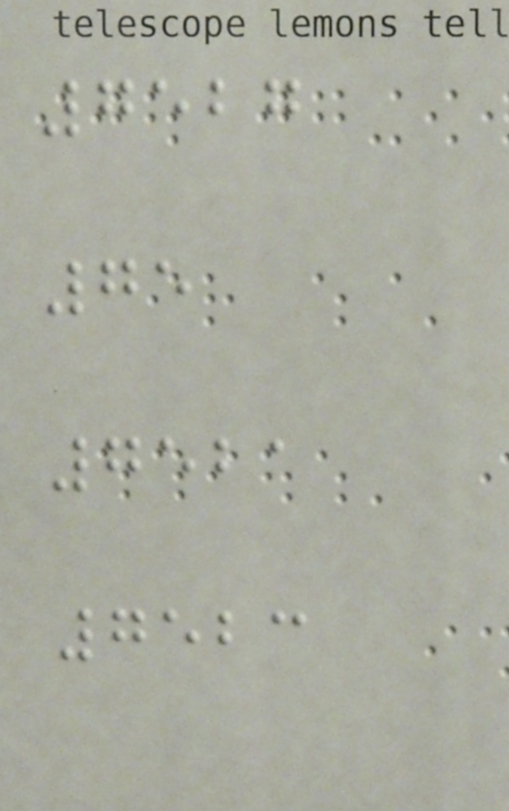7527
75
7521
7523
